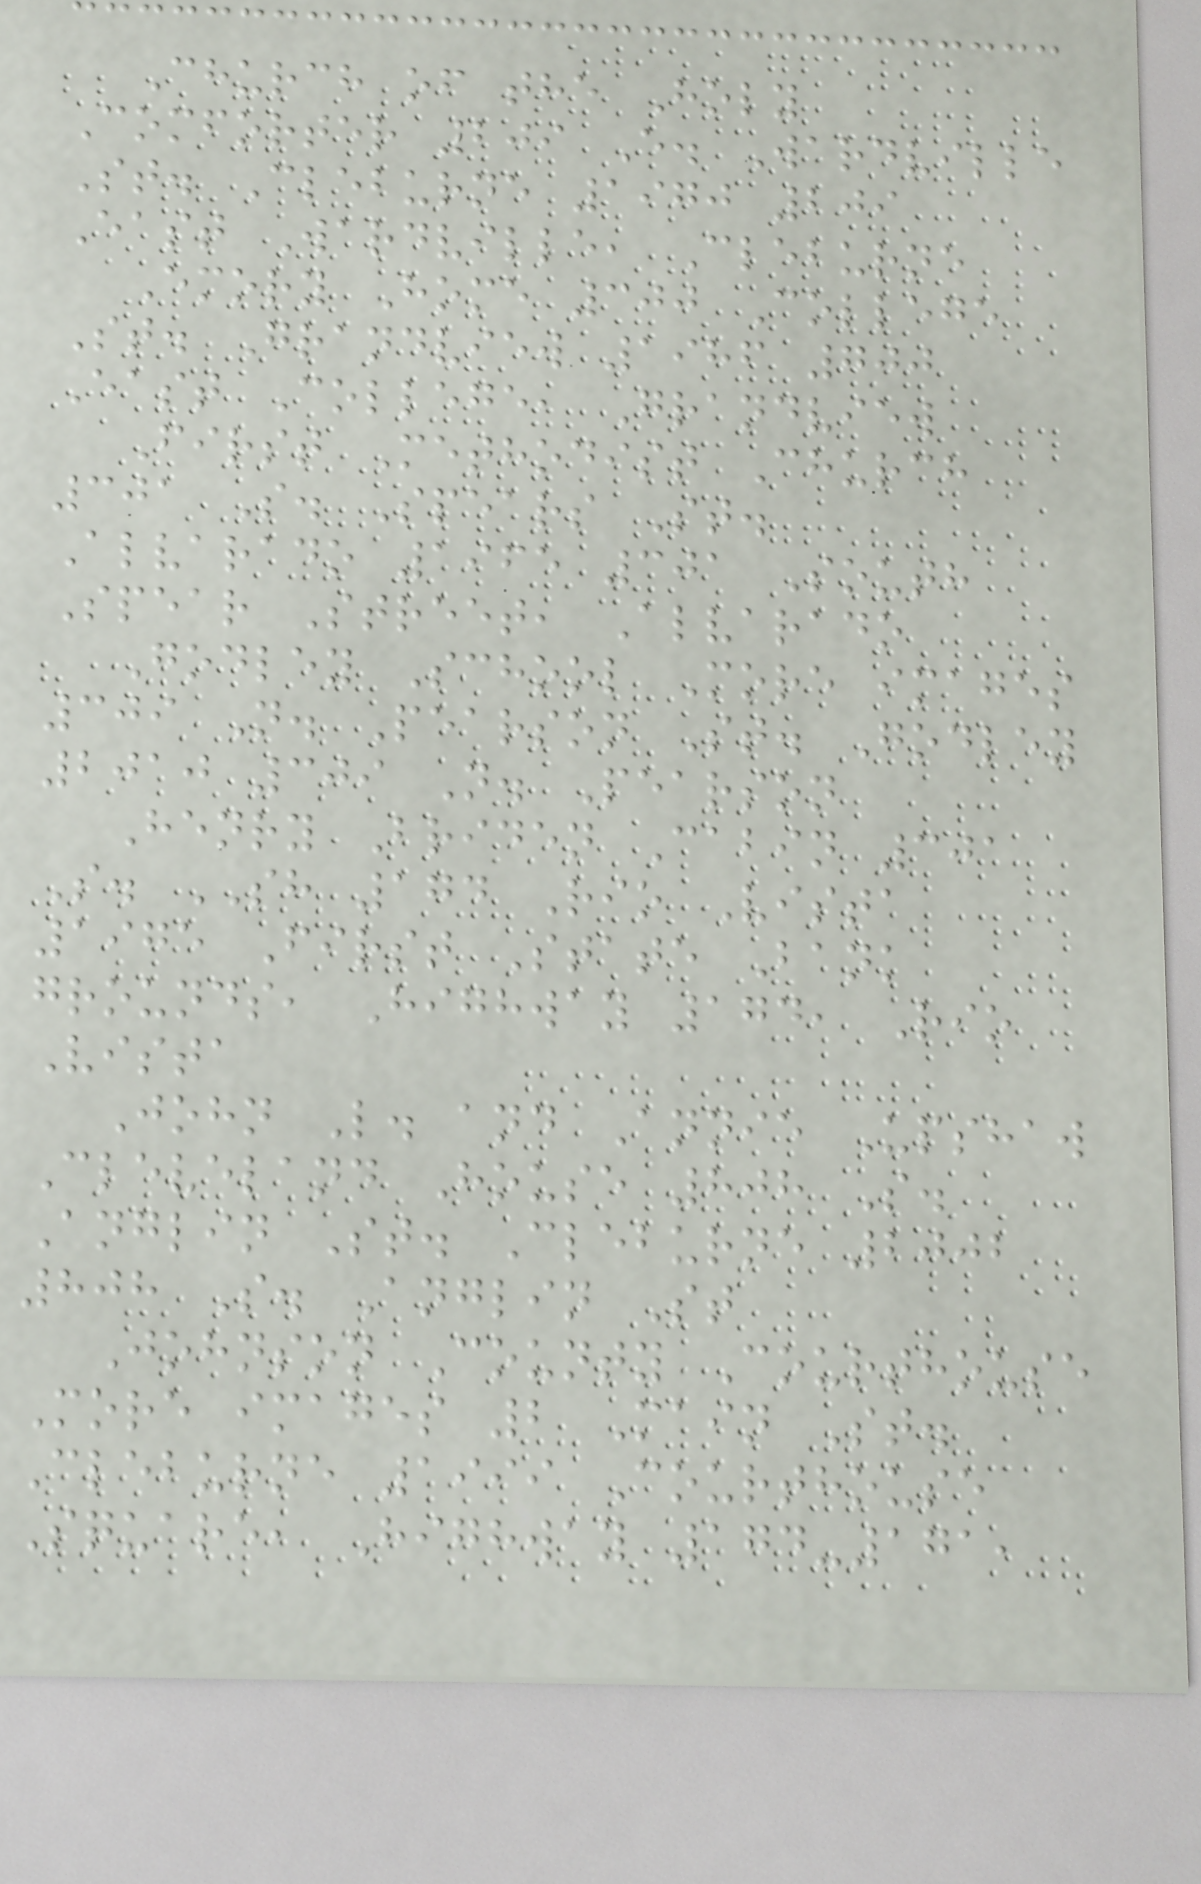Church of the Holy
Comforter 209 E. Wardville
St. Cleburne 1970 209
East Wardville, Cleburne
Emory Home 300 College
St. Grandview 1986 700
East College, Grandview
First Methodist Church
301 S. Spears St.
Alvarado 1965 301 South
Spear Street, Alvarado
Godley School More images
309 N. Pearson St. Godley
2010 309 N. Pearson
Henry Briden Cabin 301
S. SH 174 Rio Vista
1975 First State Bank
grounds, Highway 174, Rio
Vista
John L. and Annie Upshaw
Cleveland House 808 S.
Anglin St. Cleburne 2002
808 S. Anglin St
Johnson County Courthouse
More images 2 Main St.
Cleburne 1999 Courthouse
Square, Highway 174-171,
